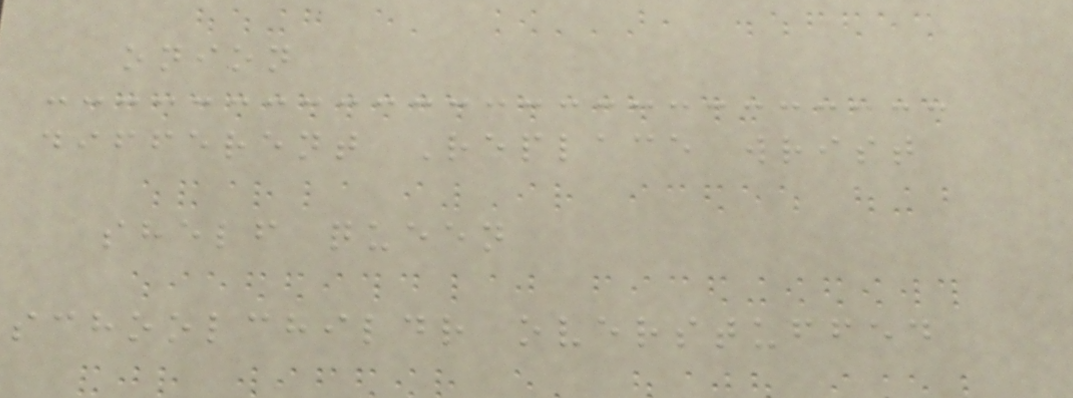onion
different Replace wrist
shelf queen
schoolchildr overstuffed
